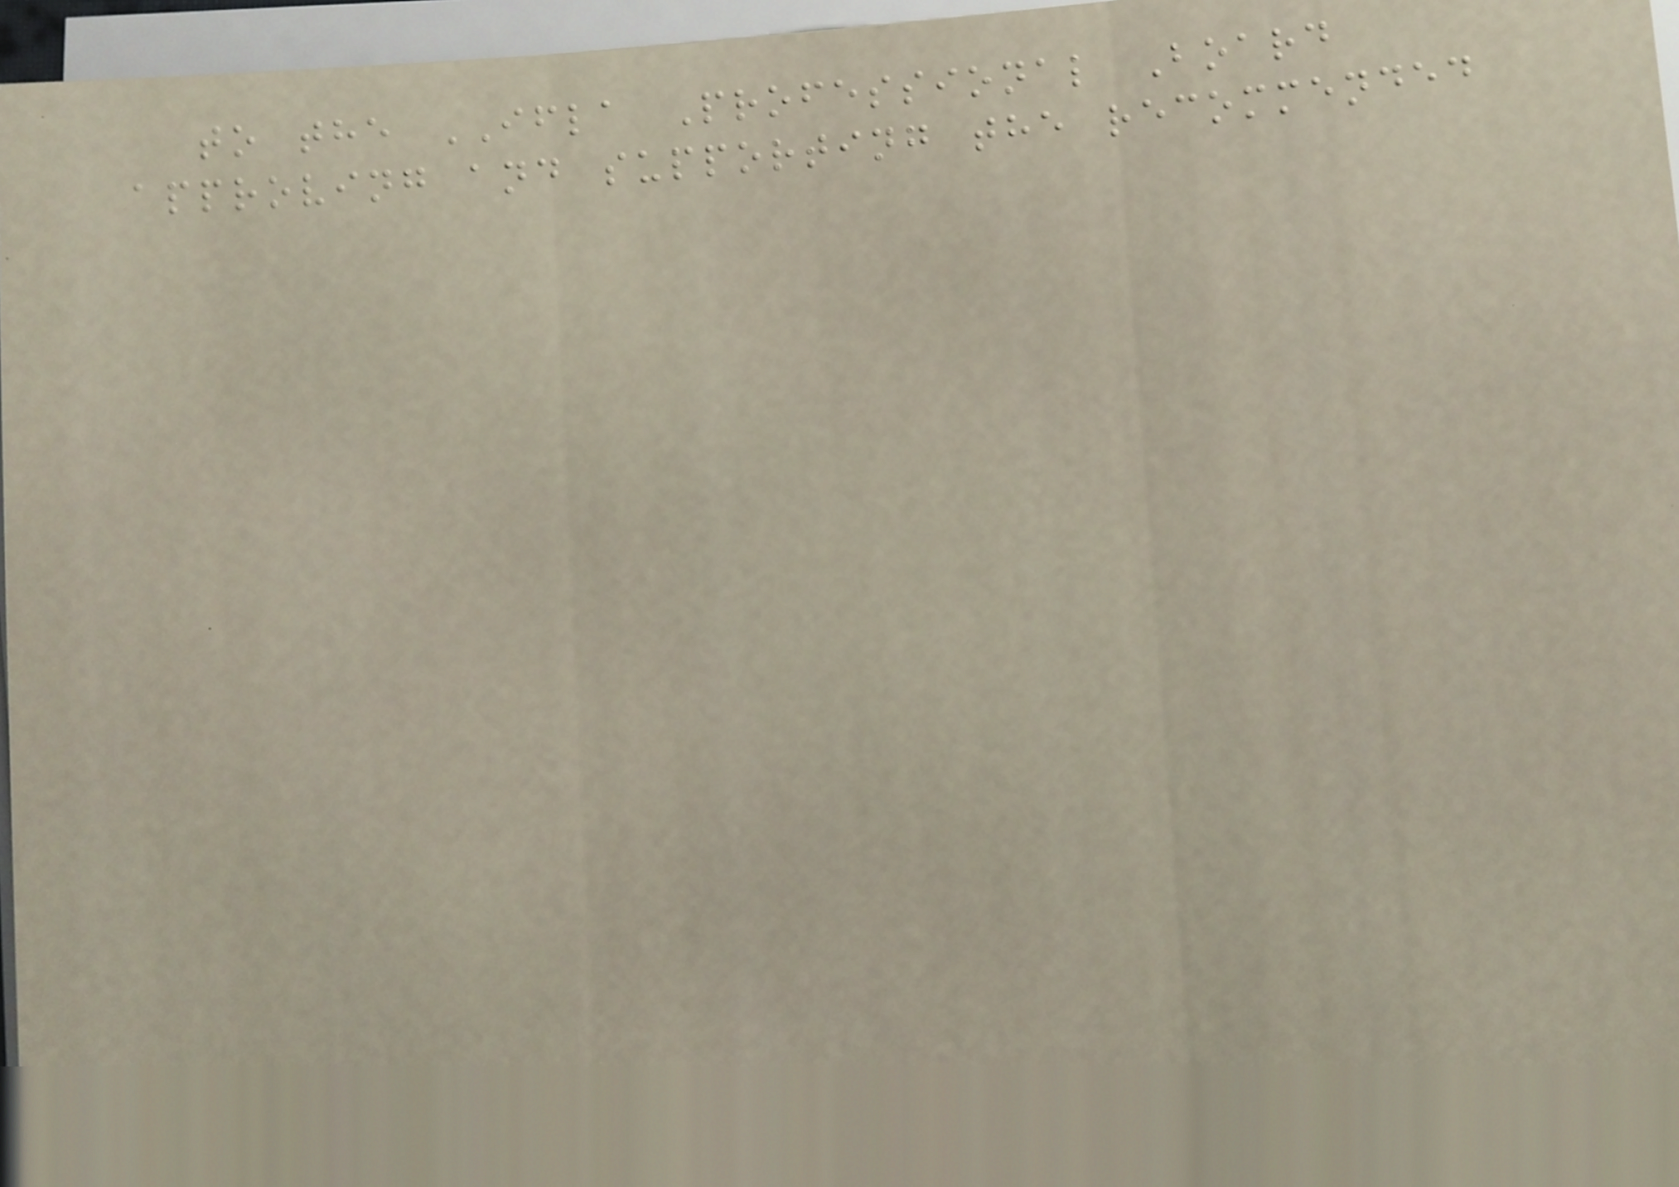to the IFLA Professional Board
approving and supporting the recommended
